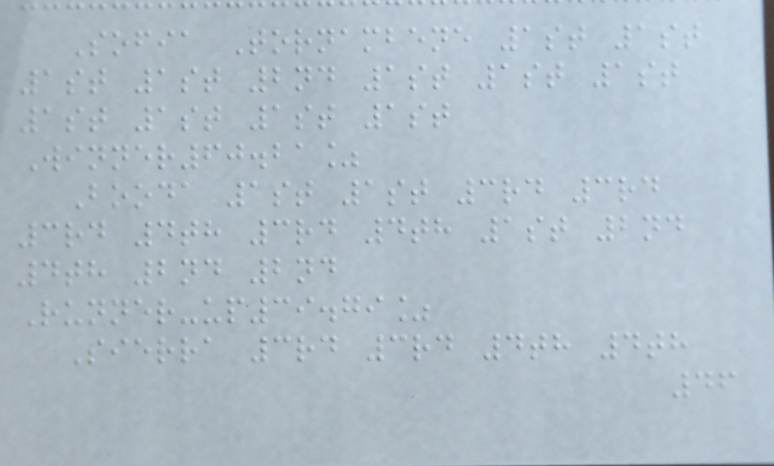Sofia Tornambene 1st 1st
1st 1st 2nd 1st 1st 1st
1st 1st 1st 1st
Winner60.21%
Booda 1st 1st 3rd 3rd
3rd 4th 3rd 4th 1st 2nd
4th 2nd 2nd
Runner-up39.79%
Sierra 3rd 3rd 4th 4th
46
